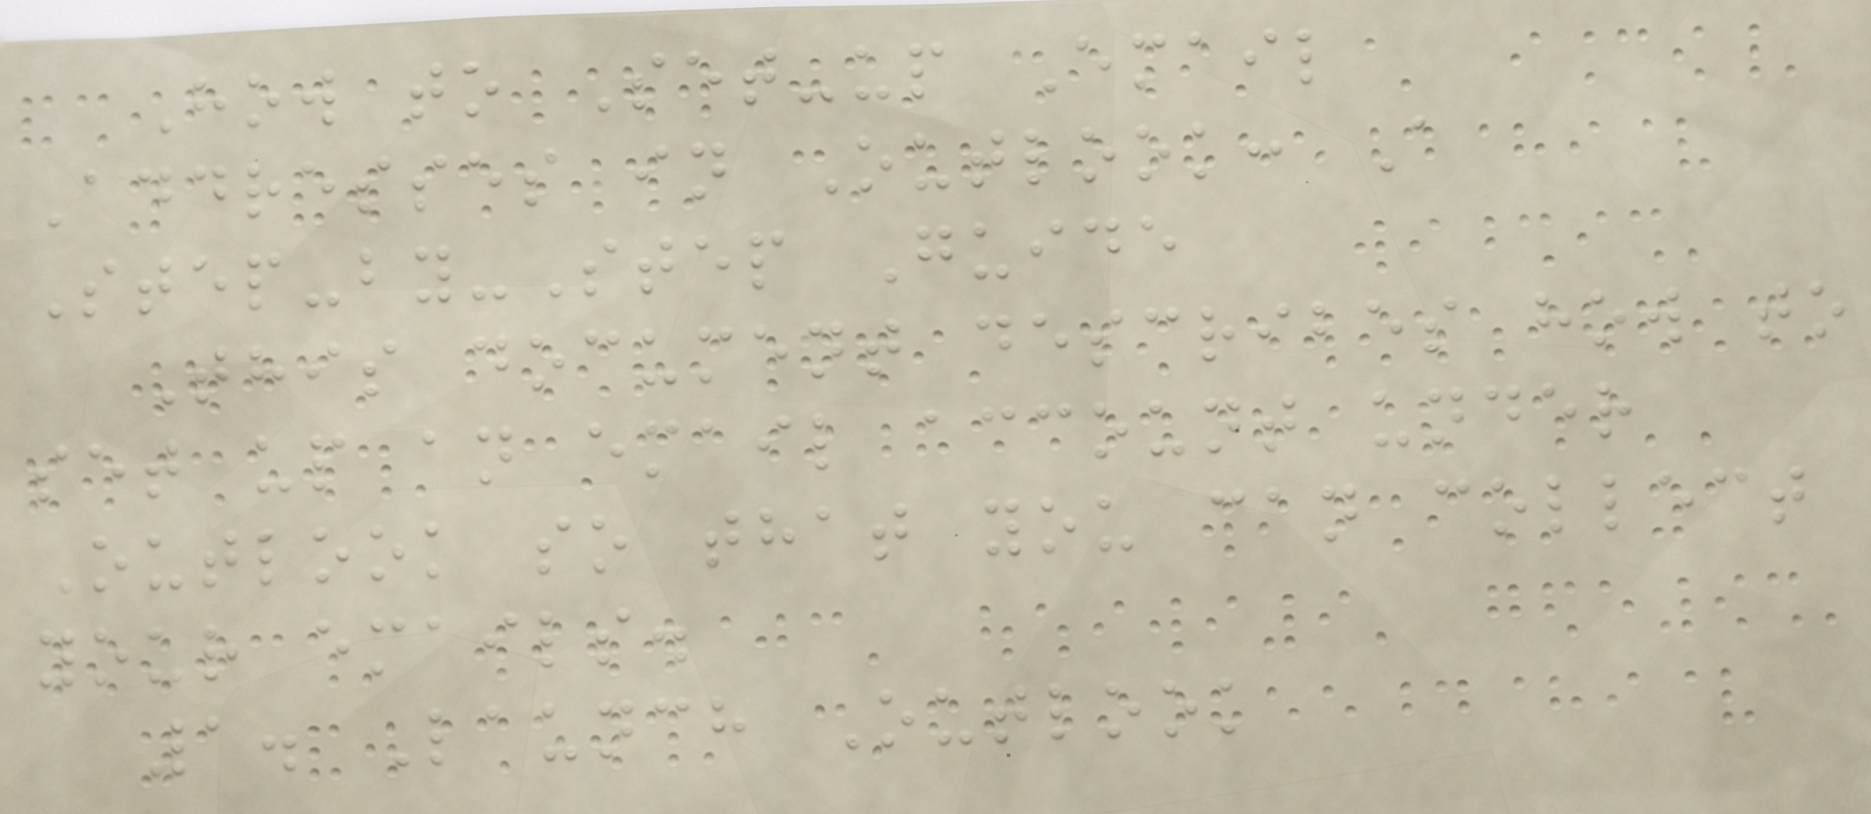How to Set-up Email
Addresses in Outlook: A
Step-by-Step Guide
This document describes how to
set up an email account under
Outlook so that you can collect
your emails.
1. Launch Outlook
